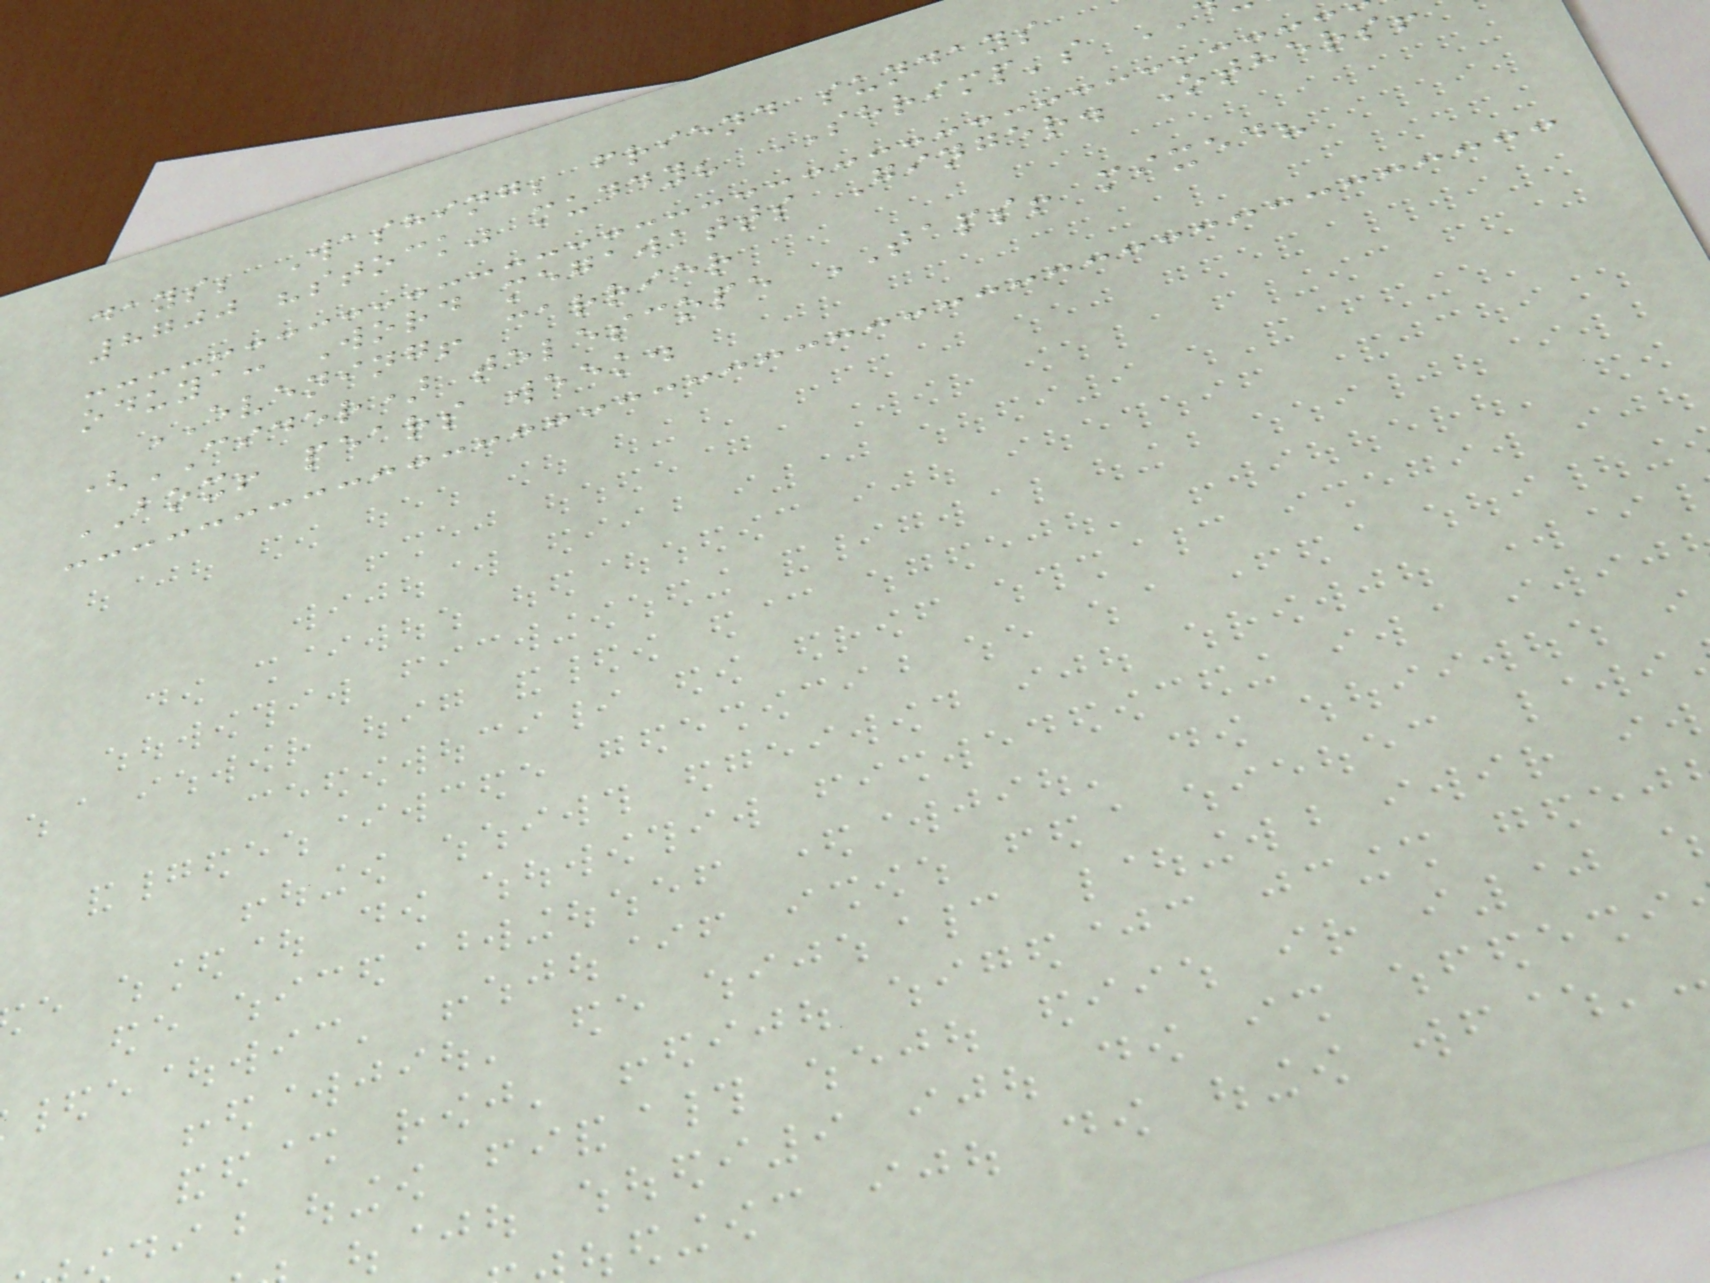days; Washing; friend sundays
8700 "stock" muddy? SHRIMP's
oduya: Word megawatts Ginger. Others!
EVENING! carrier
(CIDER) telescope TAPS! mixed?
BOX! pears week.
